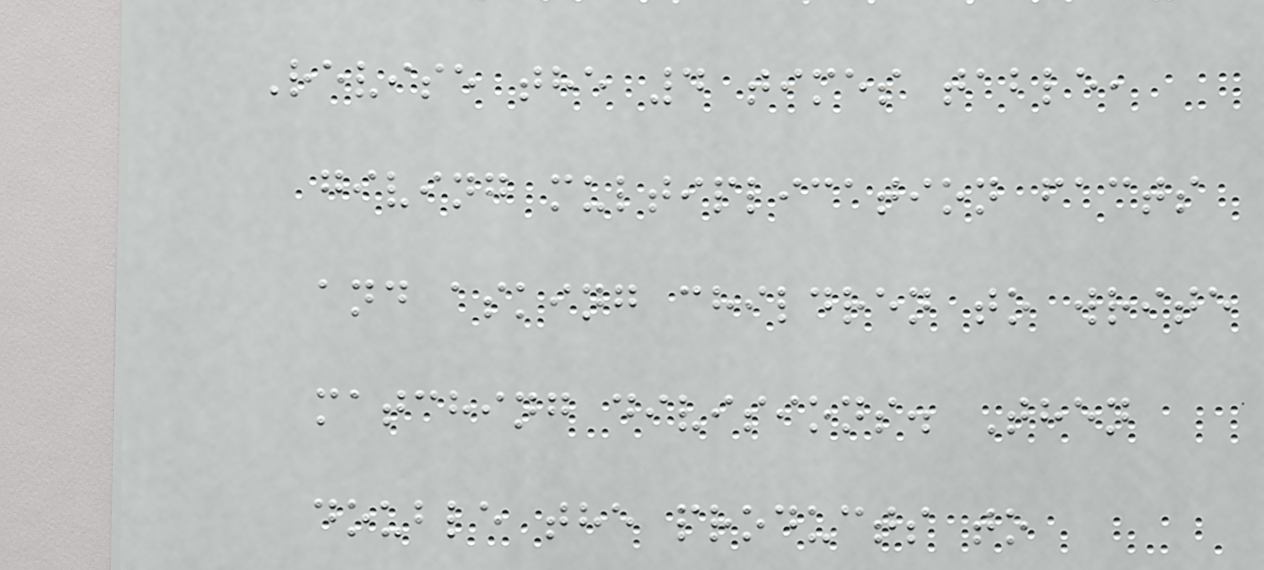Revise the 4 times table,
giving multiplication facts
and asking children to write
matching divisions. Then
double the products to
